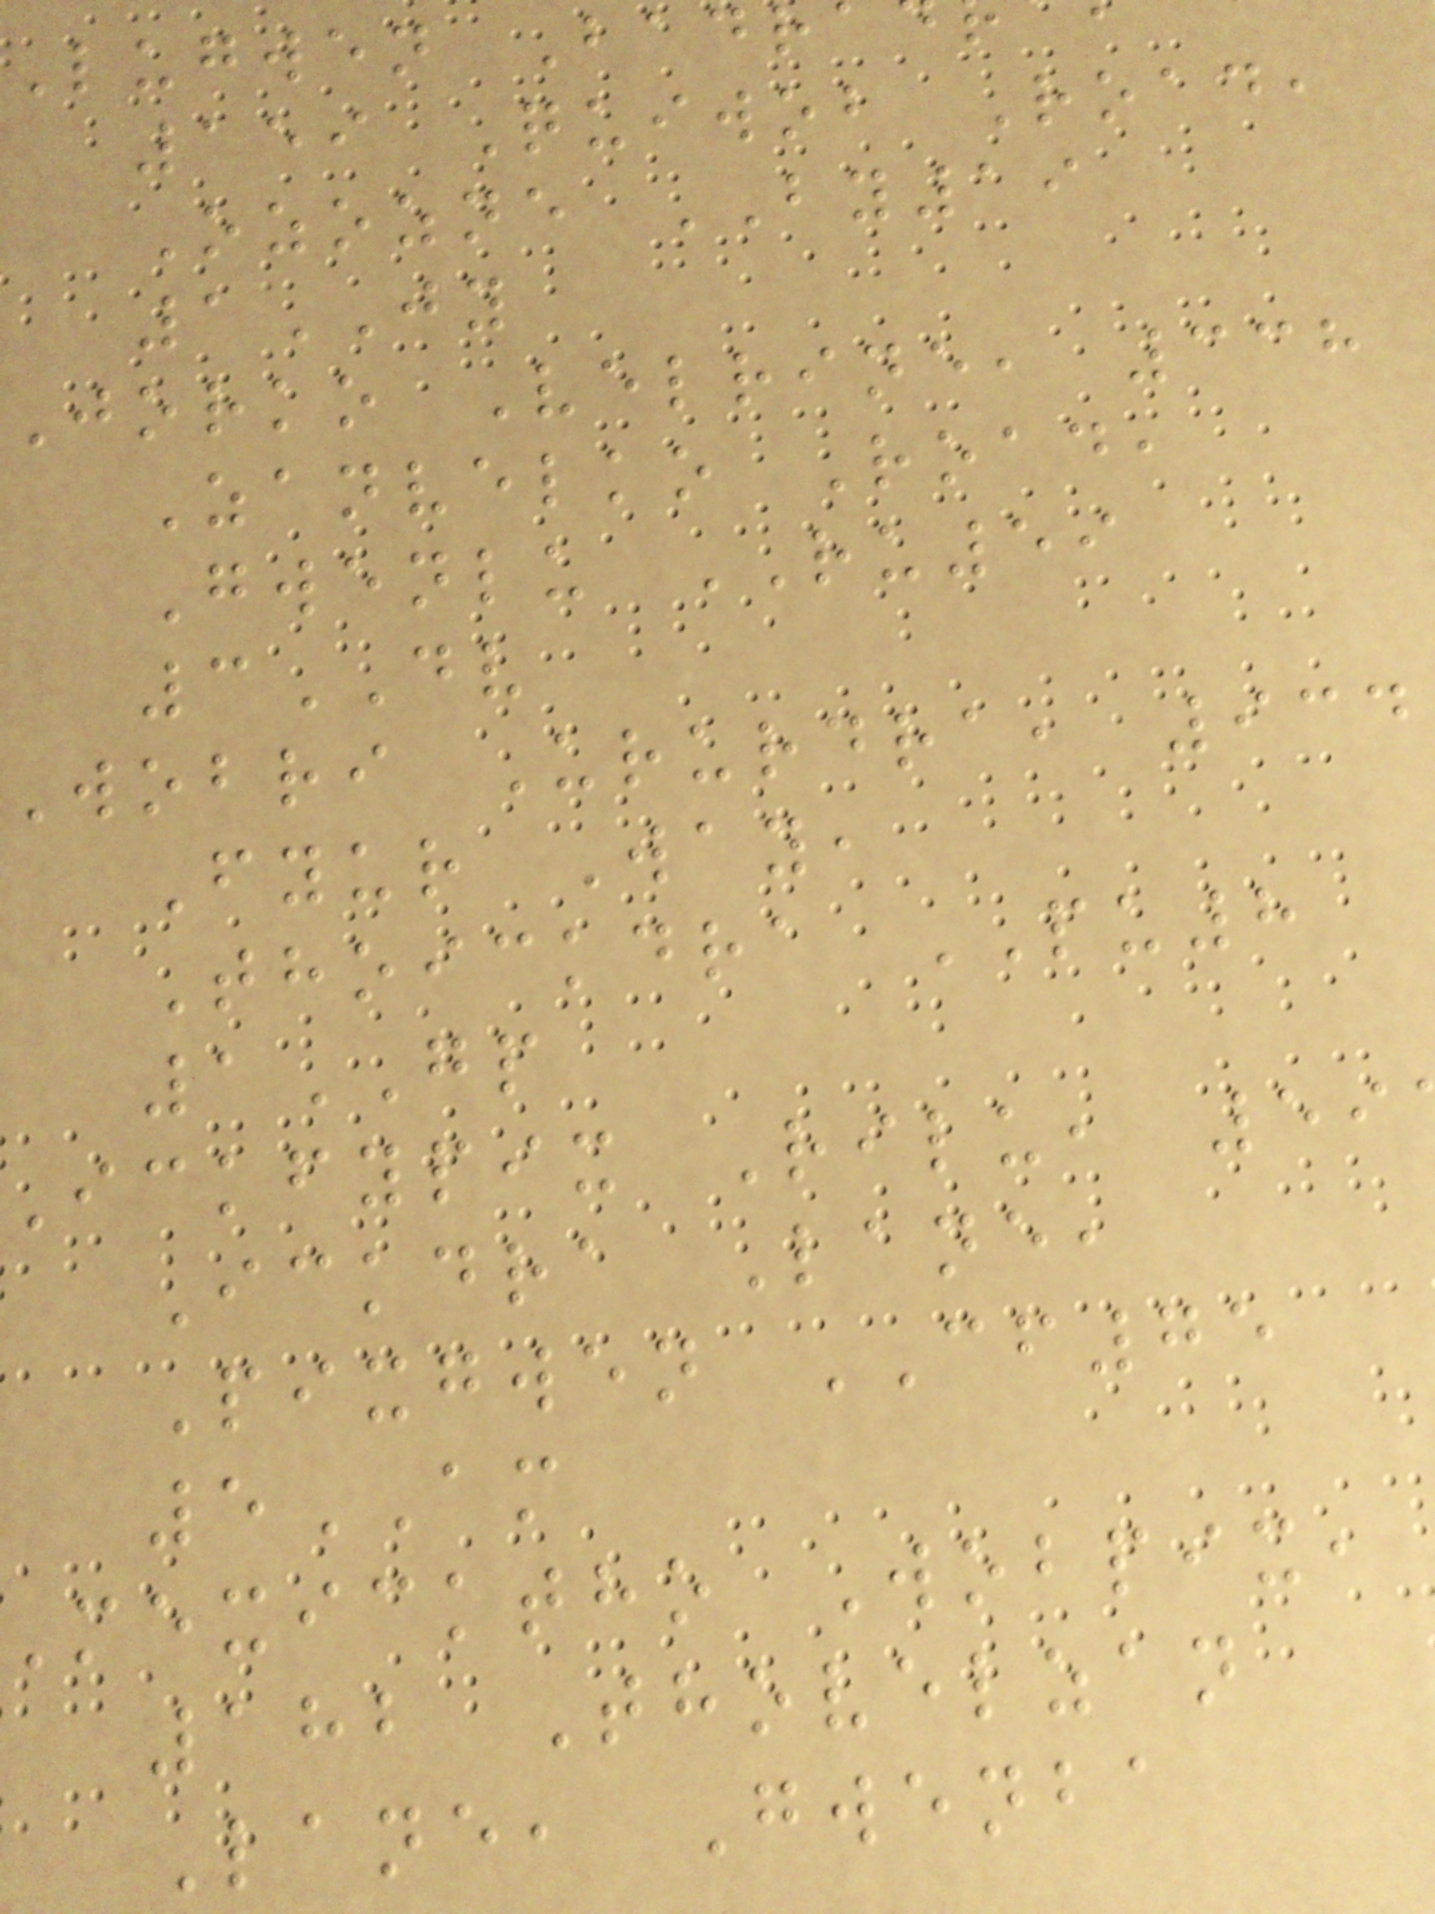Lugwen Badr
159 Quiwob Road,
Ozozne BY19
1JY
Jorko Velrine, 338
Zanvelko Road,
Gwenlu RU59
3DV
Wobri Ururdra, 934
Fyur Way,
Thoickdra PU8
1GP
Ickfypix Rilu, 59
Ickdra Lane,
Pixgwen CF75
5AM
mexicktho Wobpix,
182 Thovelzan
Lane, Gwenba
